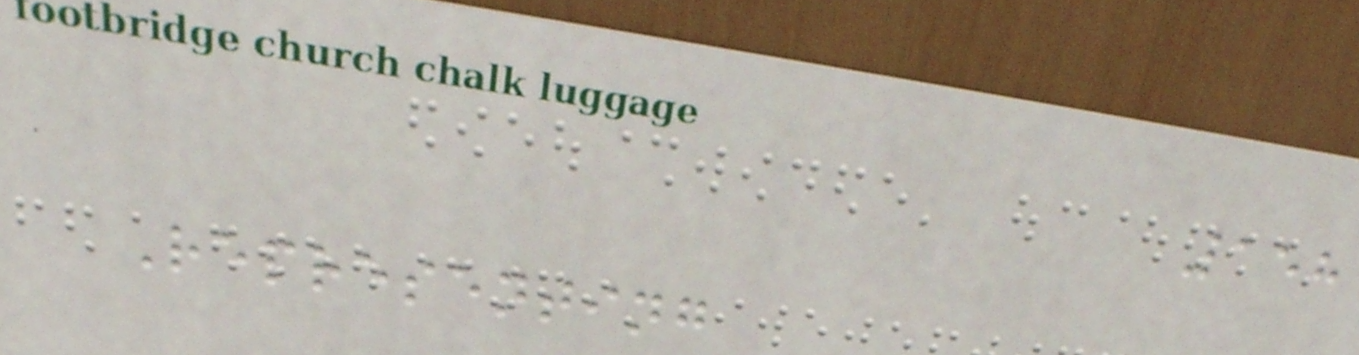158
Representing
